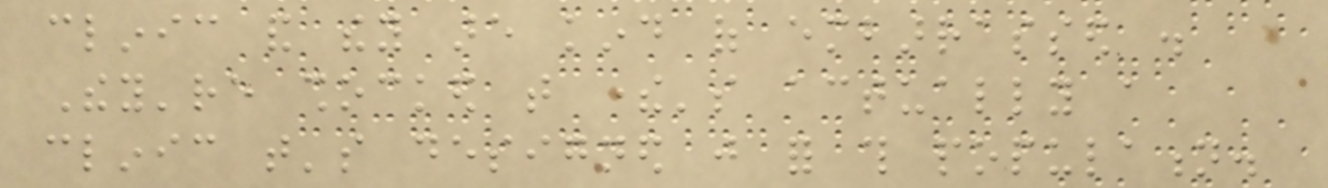clinic and they are kind of embarrassed .
They're shocked that there's actually a
clinic that's designed just for this population.
